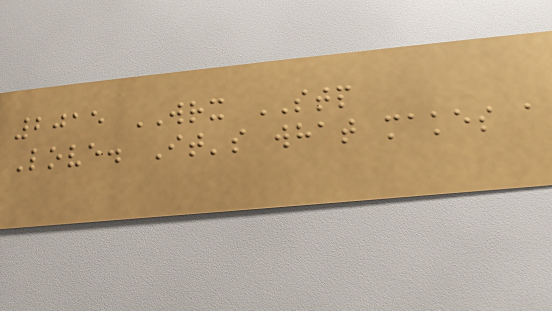2015 WRX STP
Love. It's what makes a
